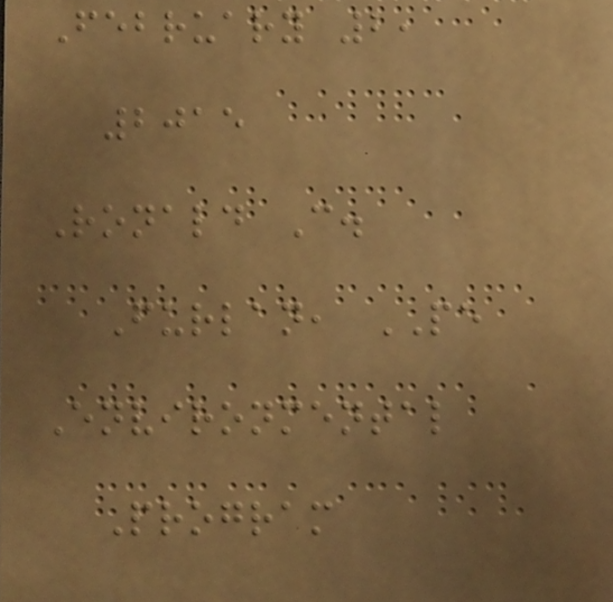February 2,
2015
Ronald C.
Furlan, PE
Environmental
Program
